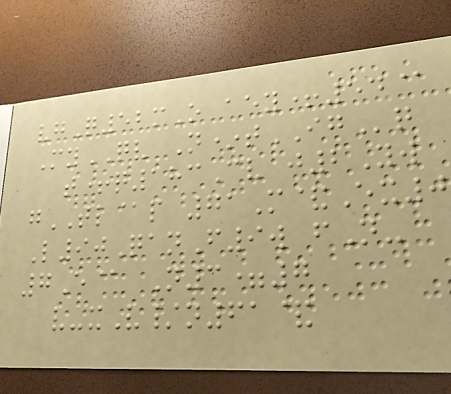vgQ52mO aey+54@
MyQV N*tIGq
t+q183Cv j2Yw
gTL@p 71M&Ex0
L90QanF9w fN-
7E@ N3=7
v-xV/n61&
